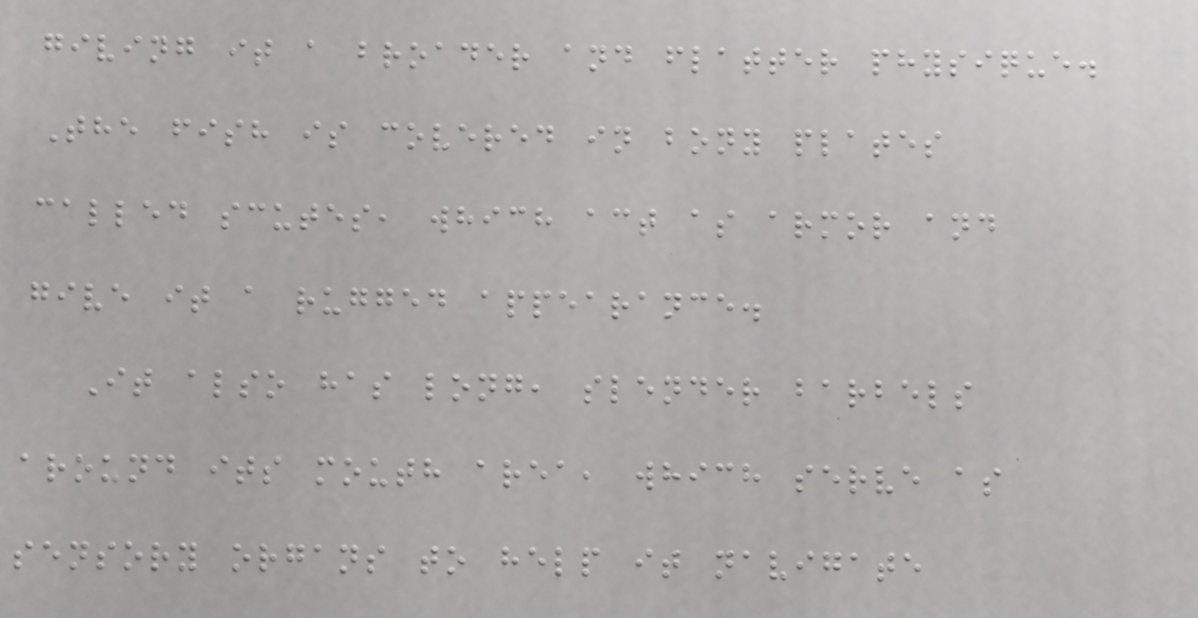giving it a broader and flatter physique.
The fish is covered in bony plates
called scutes, which act as armor and
give it a rugged appearance.
It also has long, slender barbels
around its mouth area, which serve as
sensory organs to help it navigate
